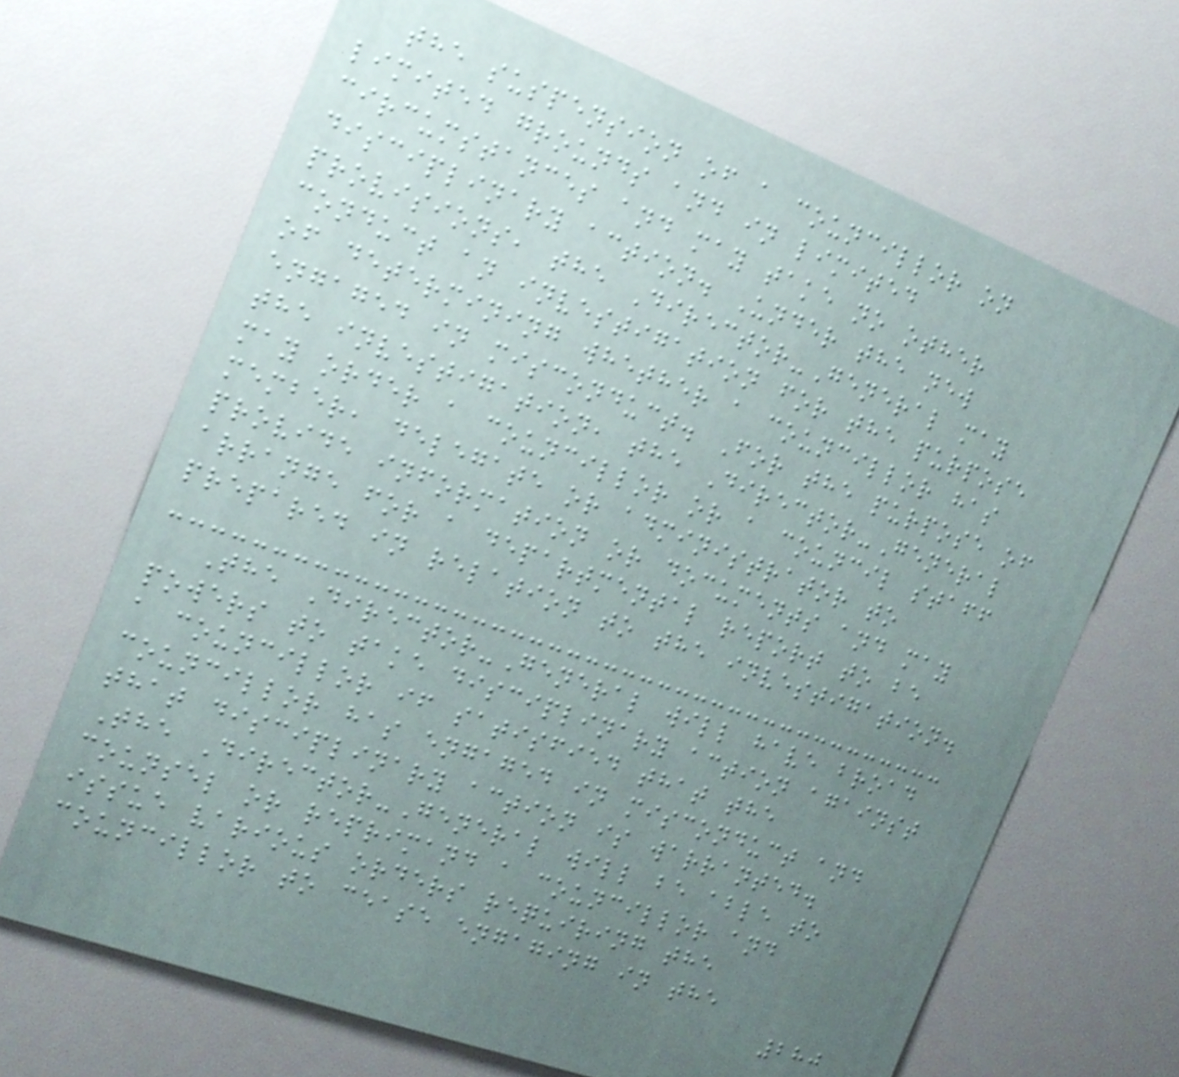the suspension of a councillor on
limited grounds and in limited
circumstances and may take no other
disciplinary action. Under the new
provisions, the Director-General may
conduct an investigation for the purpose
of determining whether a councillor has
engaged in misconduct. For the purpose of
the investigation, the Director-General
may order a councillor or a council staff
member, delegate or administrator to
provide information or documents and may
arrange for a departmental report to be
prepared in relation to the investigation.
The Director-General will have broad
powers to take disciplinary action against
a councillor if satisfied that the
councillor has engaged in misconduct and
that disciplinary action is warranted.
The Director-General will be able to
counsel or reprimand a councillor and
issue various orders requiring the
councillor to cease engaging in the
280
